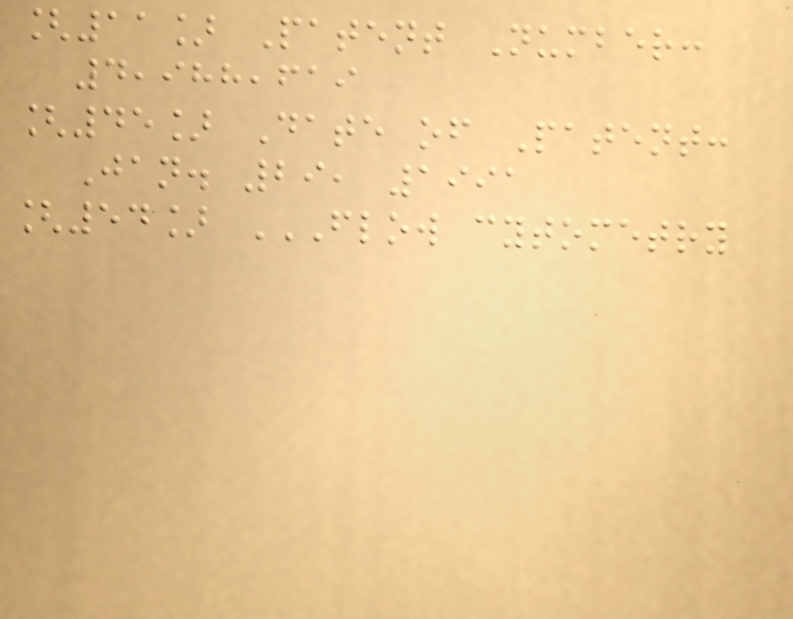[11] Patent Number:
4,988,619
[45] Date of Patent:
Jan. 29, 1991
[54] FLOW CYTOMETRY
